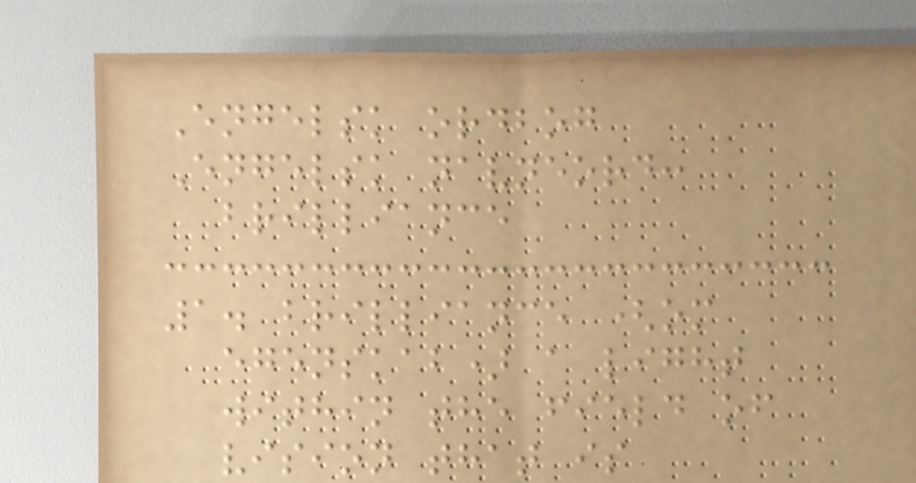Engelsk ordbog
Engelsk navneord:
brilliance
1. brilliance (om
egenskab) a light
within the field of
vision that is
